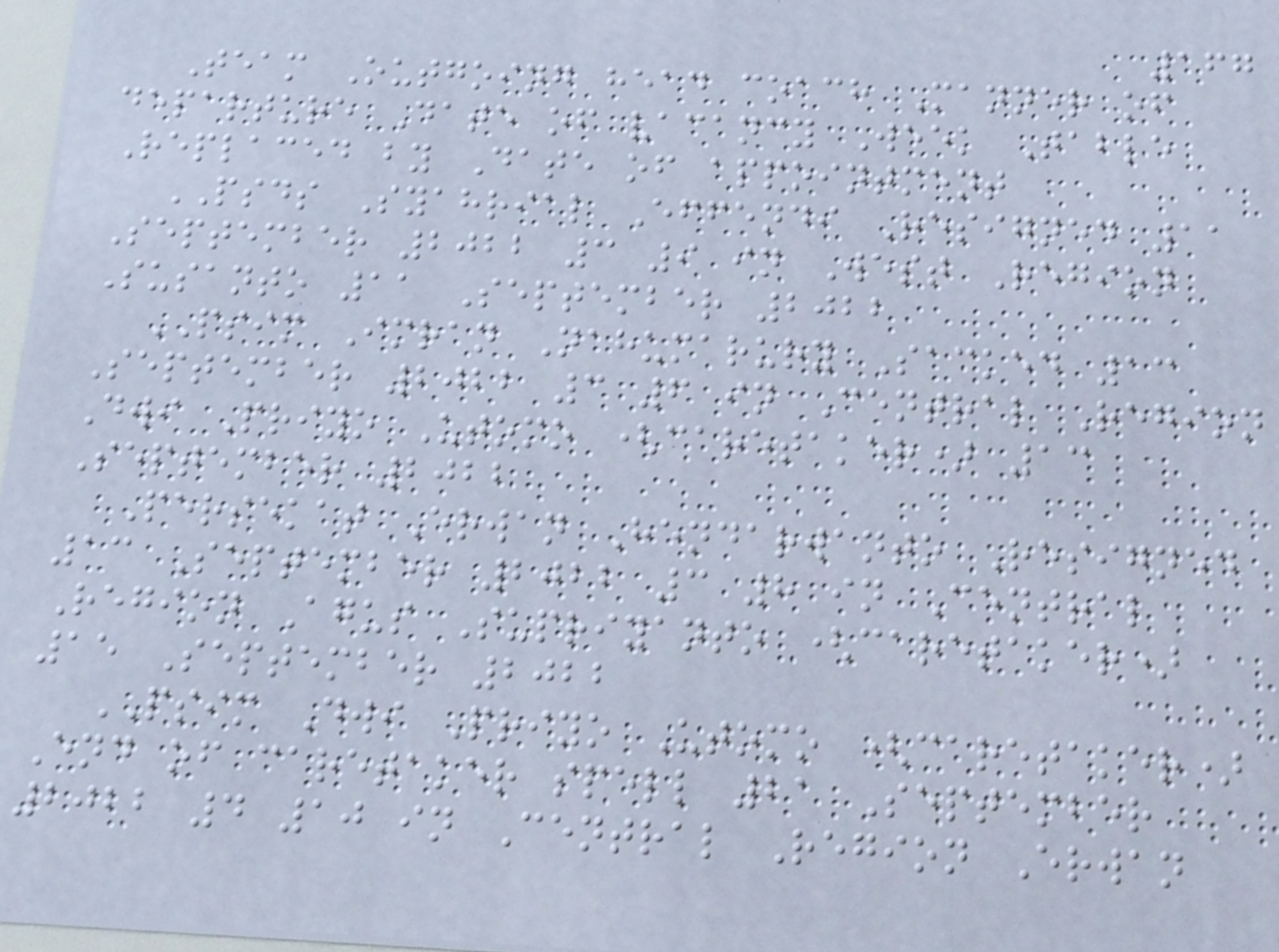167
Team Outgoing head coach Manner of
departure Date of vacancy Week Table
Replaced by Date of appointment
PSDS Syahrial Effendi Resigned 11
September 2022 3 9 in West Region
Susanto 11 September 2022
PSIM Imran Nahumarury Sacked 13
September 2022 3 6 in Central Region
Dwi Priyo Utomo (caretaker) 13
September 2022
Persekat Erwan Hendarwanto Resigned
13 September 2022 3 8 in Central
Region Agus Supriyanto (caretaker)
15 September 2022
PSIM Dwi Priyo Utomo (caretaker)
End of caretaker spell 21 September
2022 4 10 in Central Region Erwan
